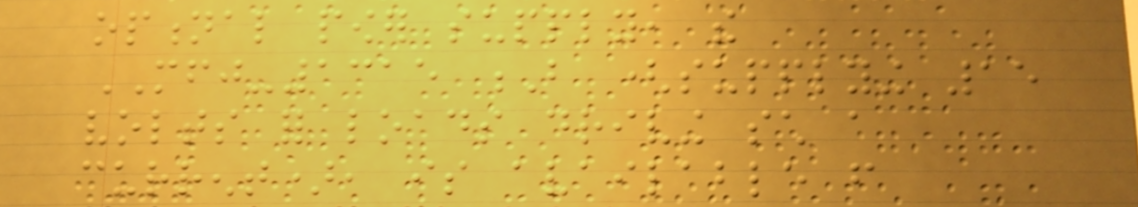optional power supply, the
MFJ-1315 B (supplying 15
volts for loads driving such a
current), is available from
